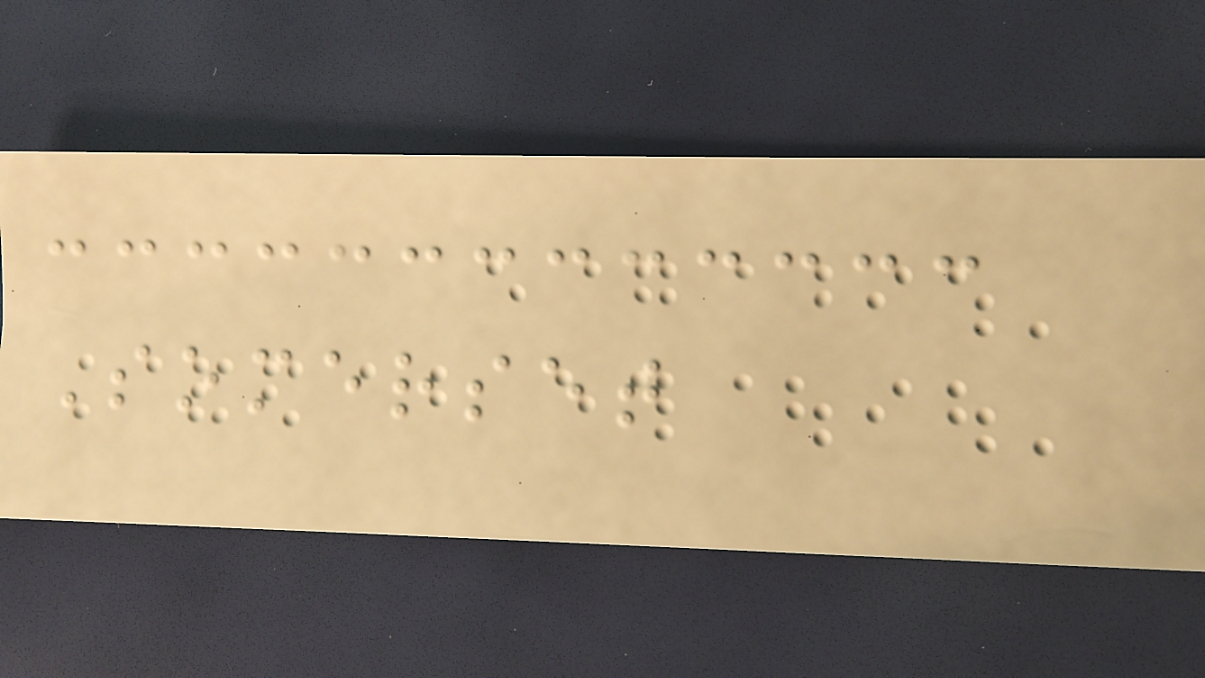Somerset
